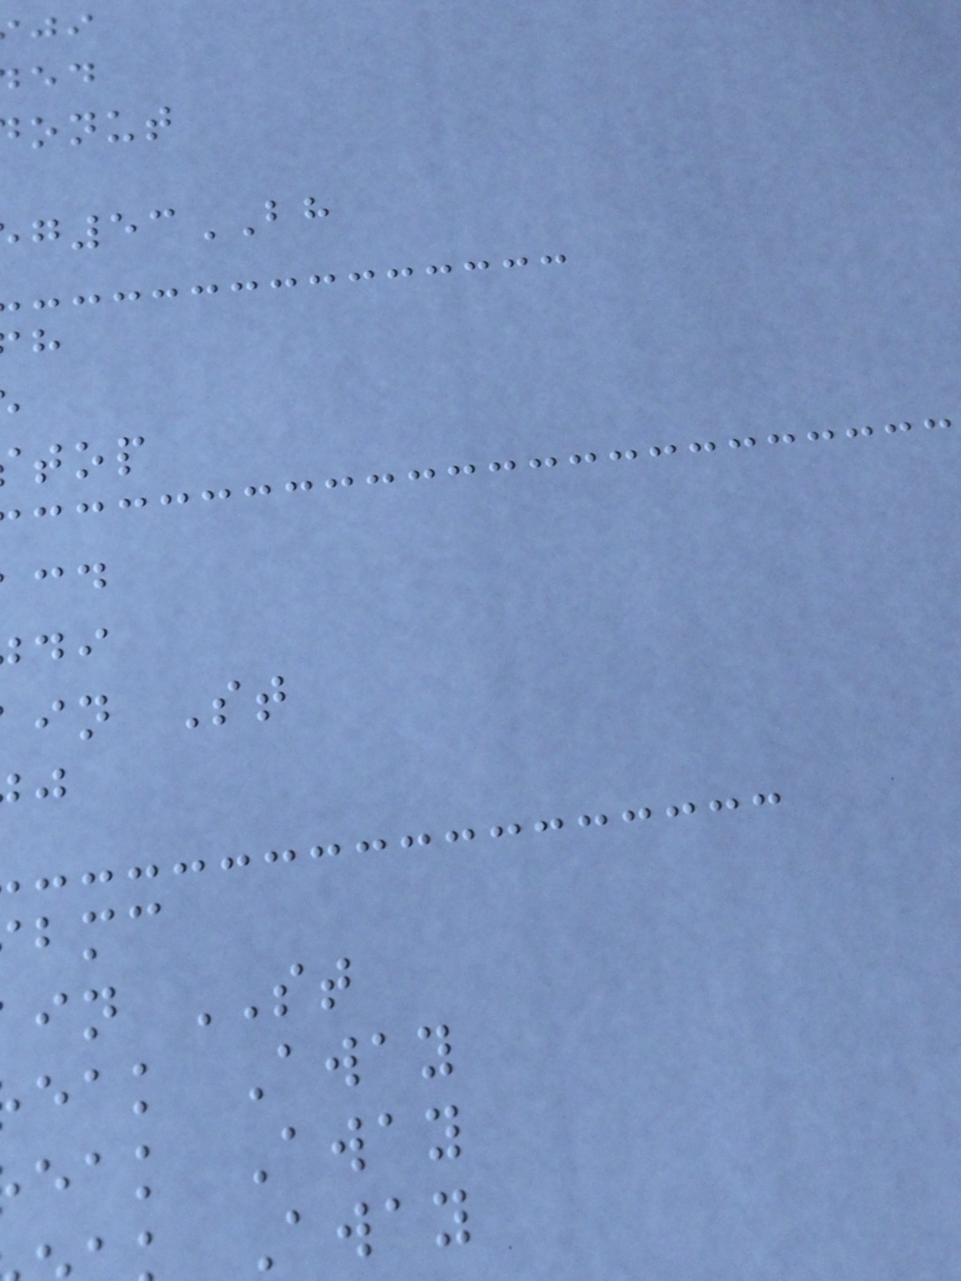onut
53BH
in St
in ST
eak Away
eak Away
Away
